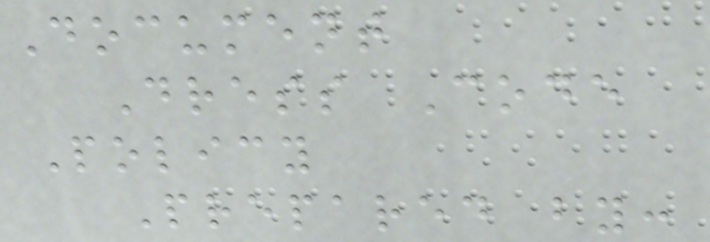Document
Dress Code
Policy
Prepared by:
